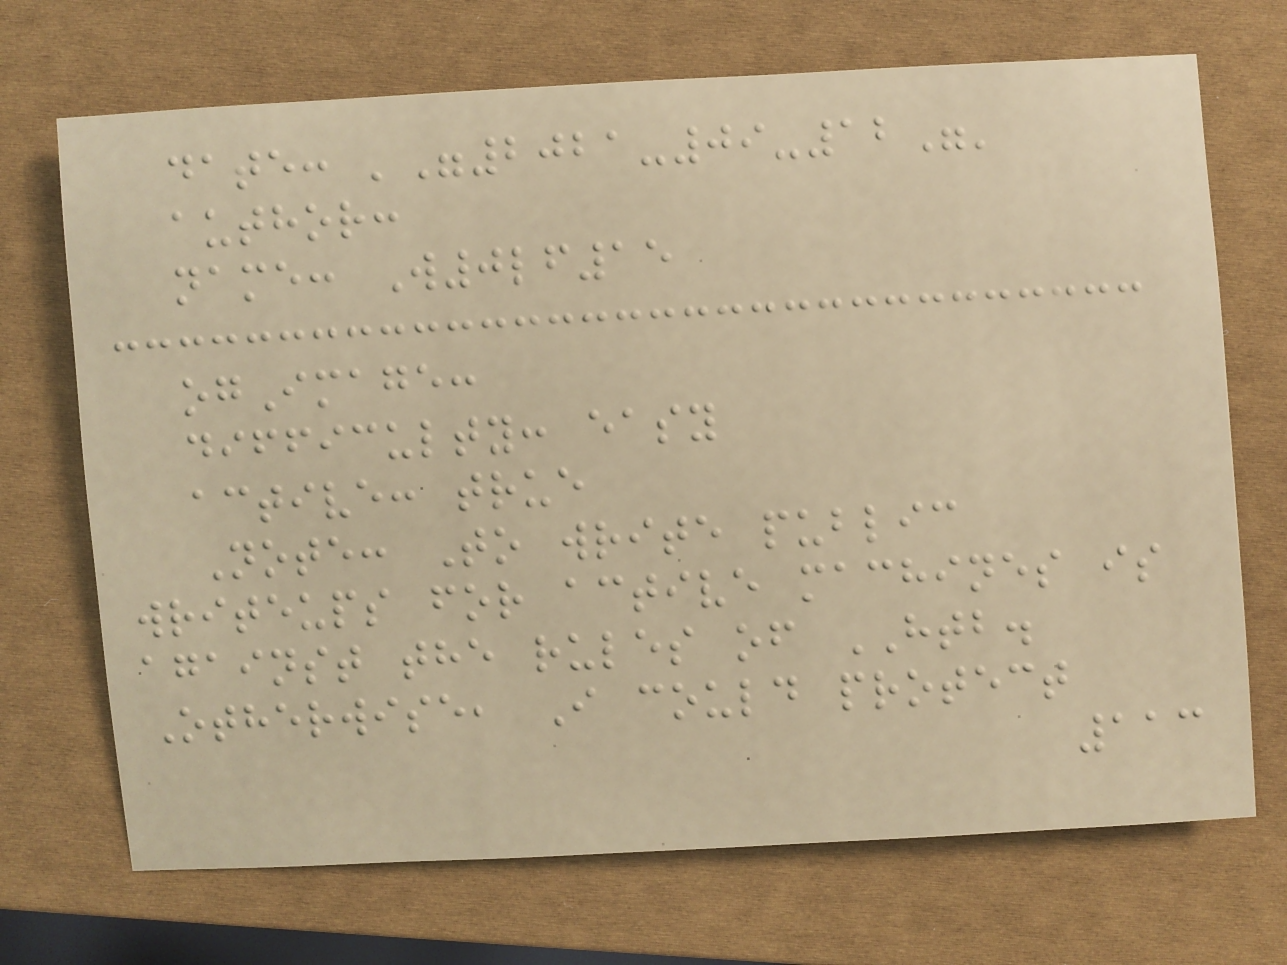date: '"2021-09-12"'
author:
name: W0lf15
ogImage:
difficulty: easy
active: true
Note: To write public
writeups for active machines is
against the rules of HTB.
Otherwise, I could protect
113
